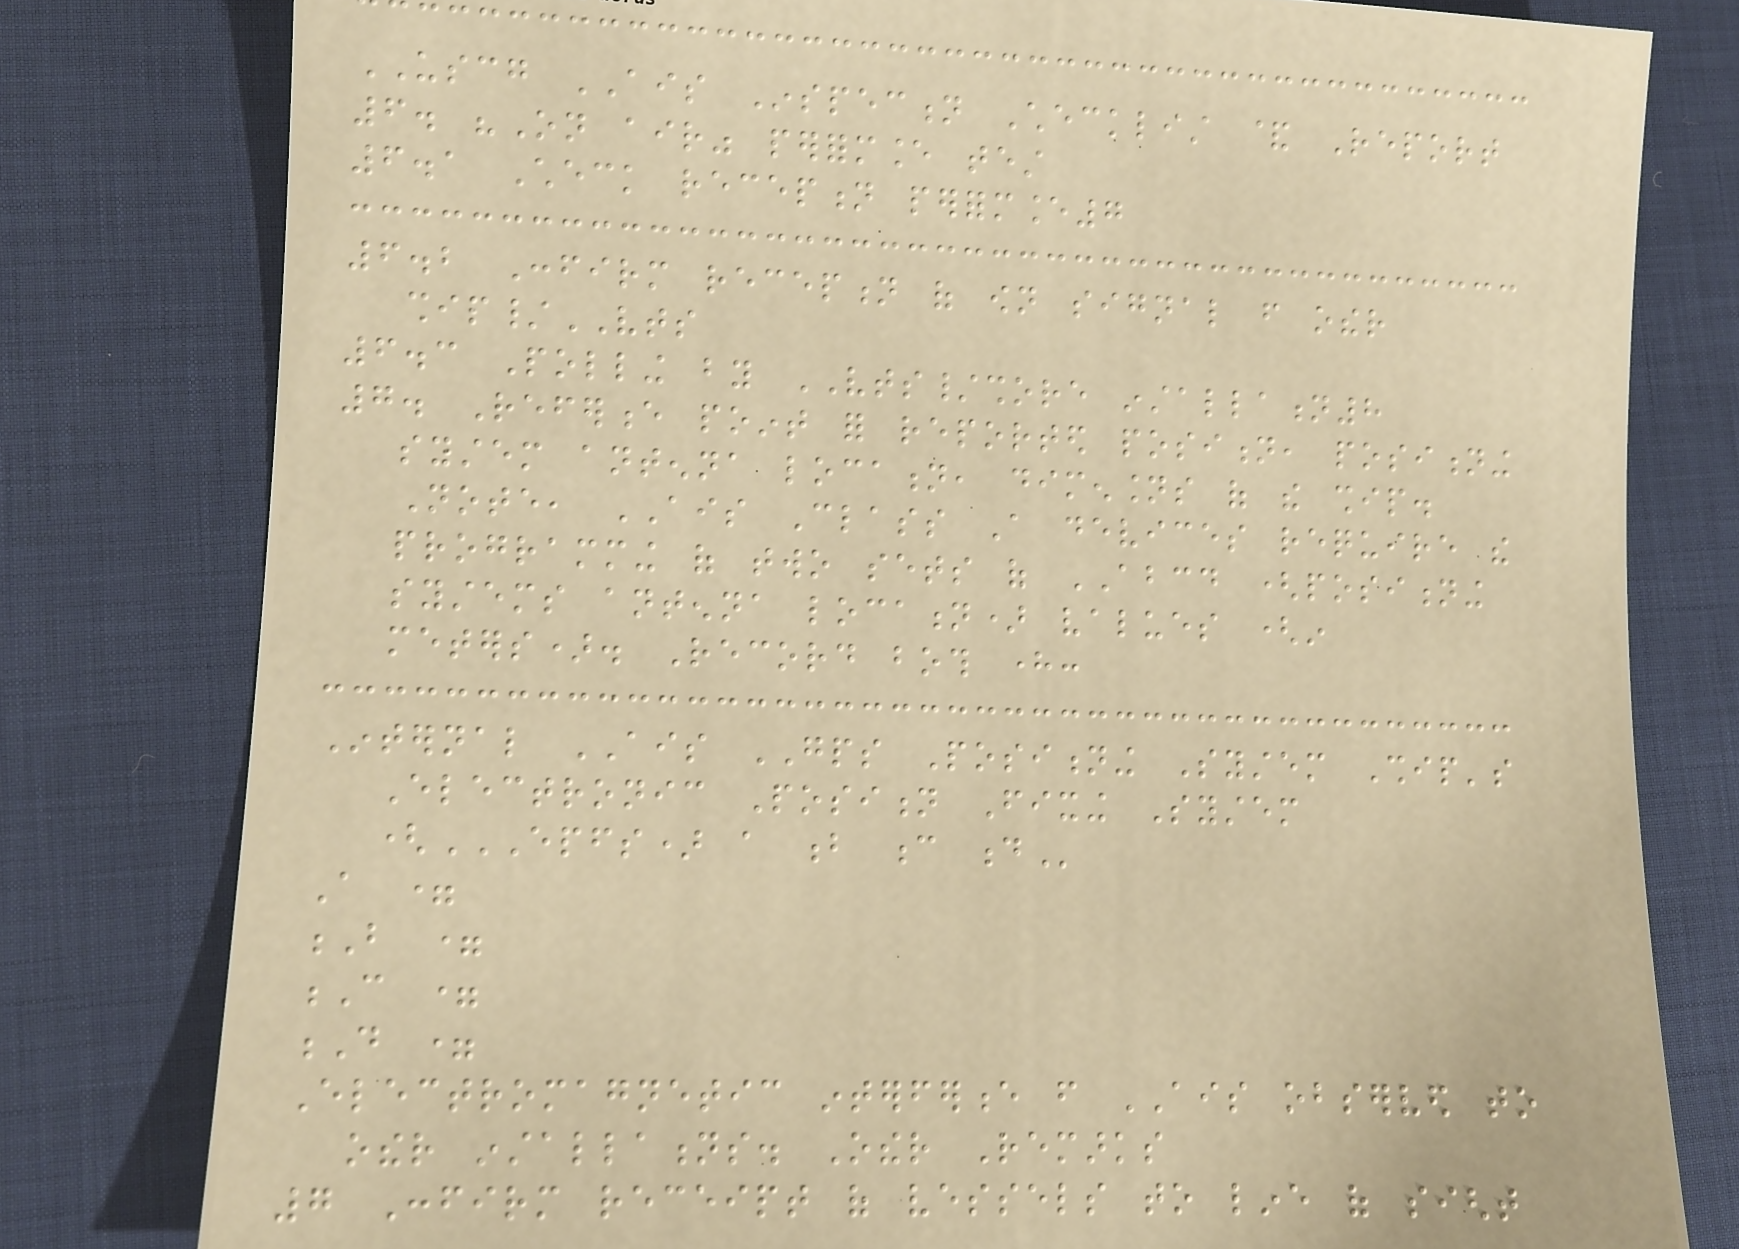USCG AIS Inspection Checklist & Report
6. "On air" performance test
6.1 Check reception performance7
6.2 Confirm reception of own signal from other
ship/VTS
6.3 Polling by VTS/shore installation8
7. Reference point for reported position, positioning
system antenna location, dimensions of the ship.
Note, AIS Class A devices require the
programming of two sets of ABCD (positioning
systems antenna location) values (in
meters). Record both here:
Internal AIS GPS Positioning System Ship's
Electronic Position Fixing System
(EPFS) A B C D
A =
B =
C =
D =
Electromagnetic interference from AIS observed to
other installations. Other Remarks
7 Confirm receipt of vessels to line of sight
